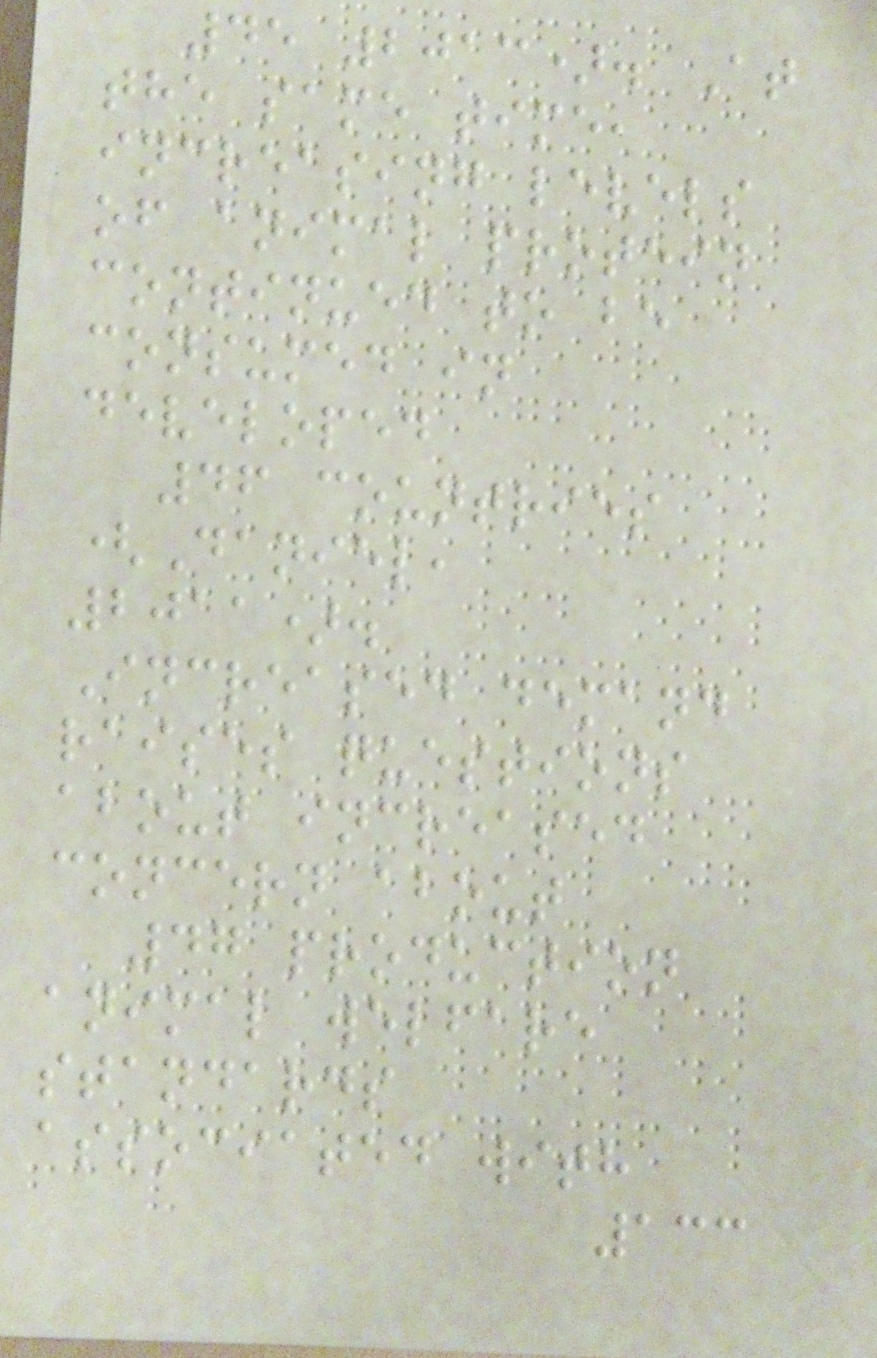45 2013). At
the same time,
increasing levels
of animal protein
continued to be
consumed in
developed
46 countries
(Daniel,
2011).
Increased demand
raises questions
about increased
concern about
47 production
animal welfare
standards
associated with
133
